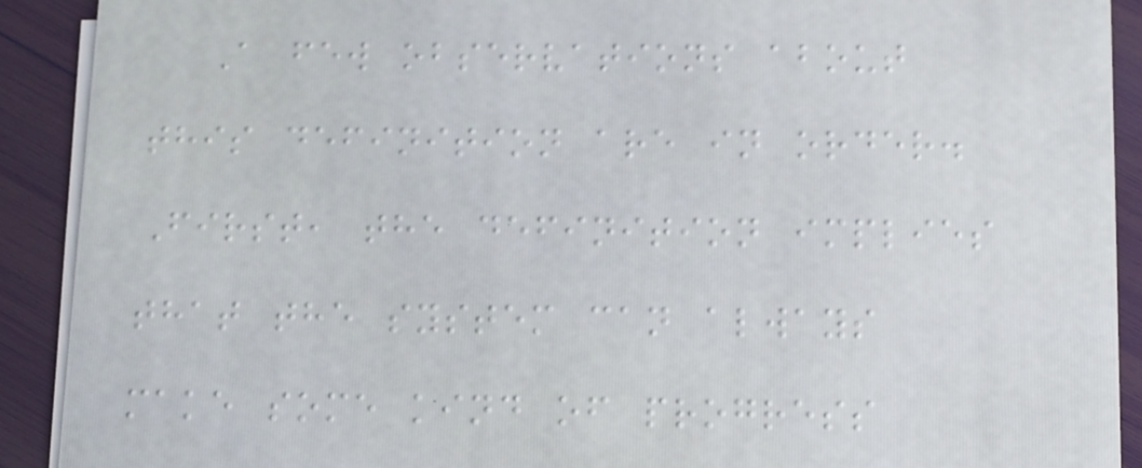A few observations about
this definition are in order.
First, the definition implies
that the system can always
make some kind of progress
